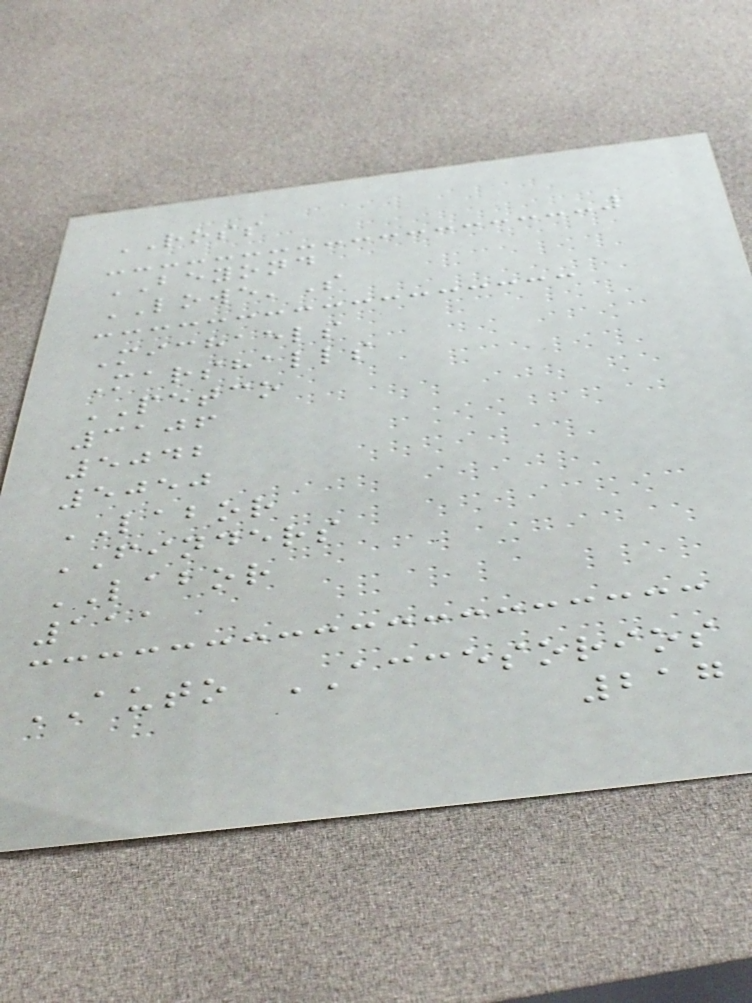ROSS
BEYOND
LOWE'S
Michaels
Marshalls
PETCO
3106
5042
5050
LABOR
FINDERS
LABOR
111
AUTO ACCESORIOS
217
